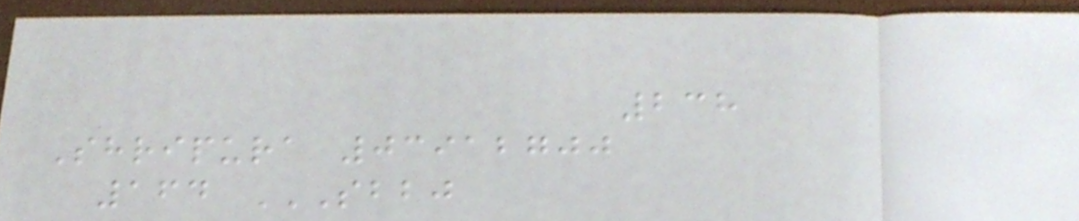238
Shripura 03912700
164 SBBJ
